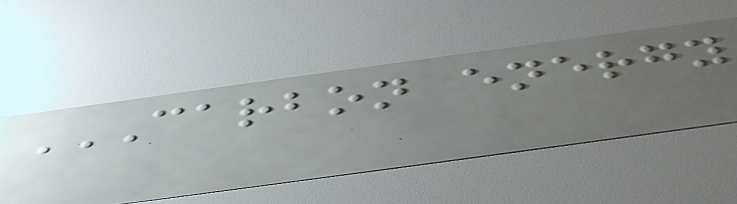CARBON ENERGY
